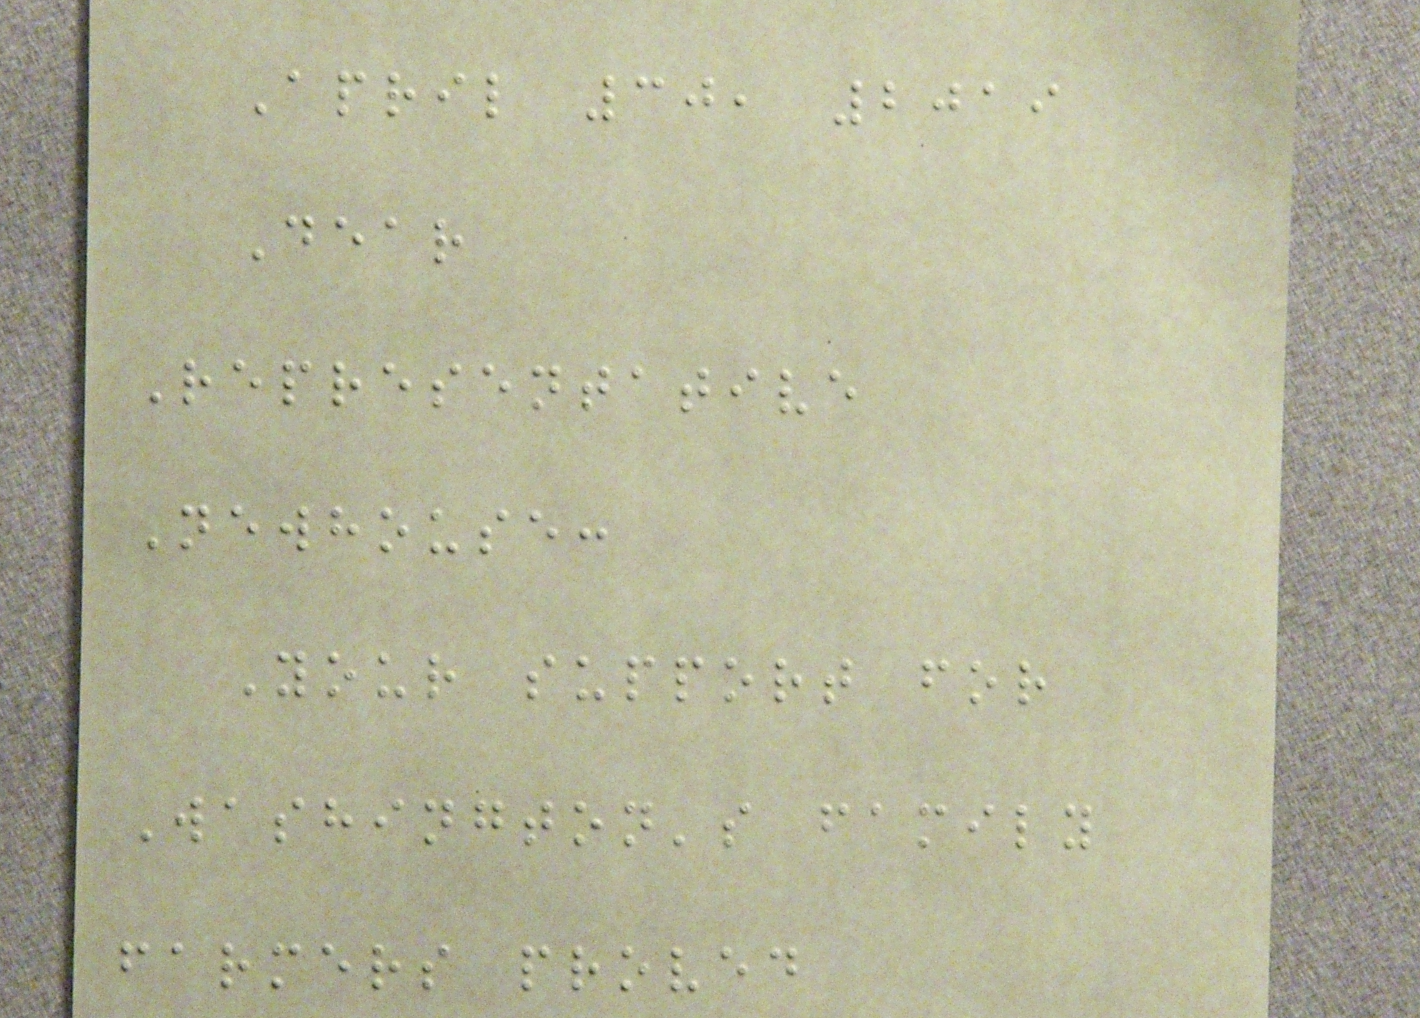April 30, 2019
Dear
Representative
Newhouse:
Your support for
Washington's family
farmers proved
